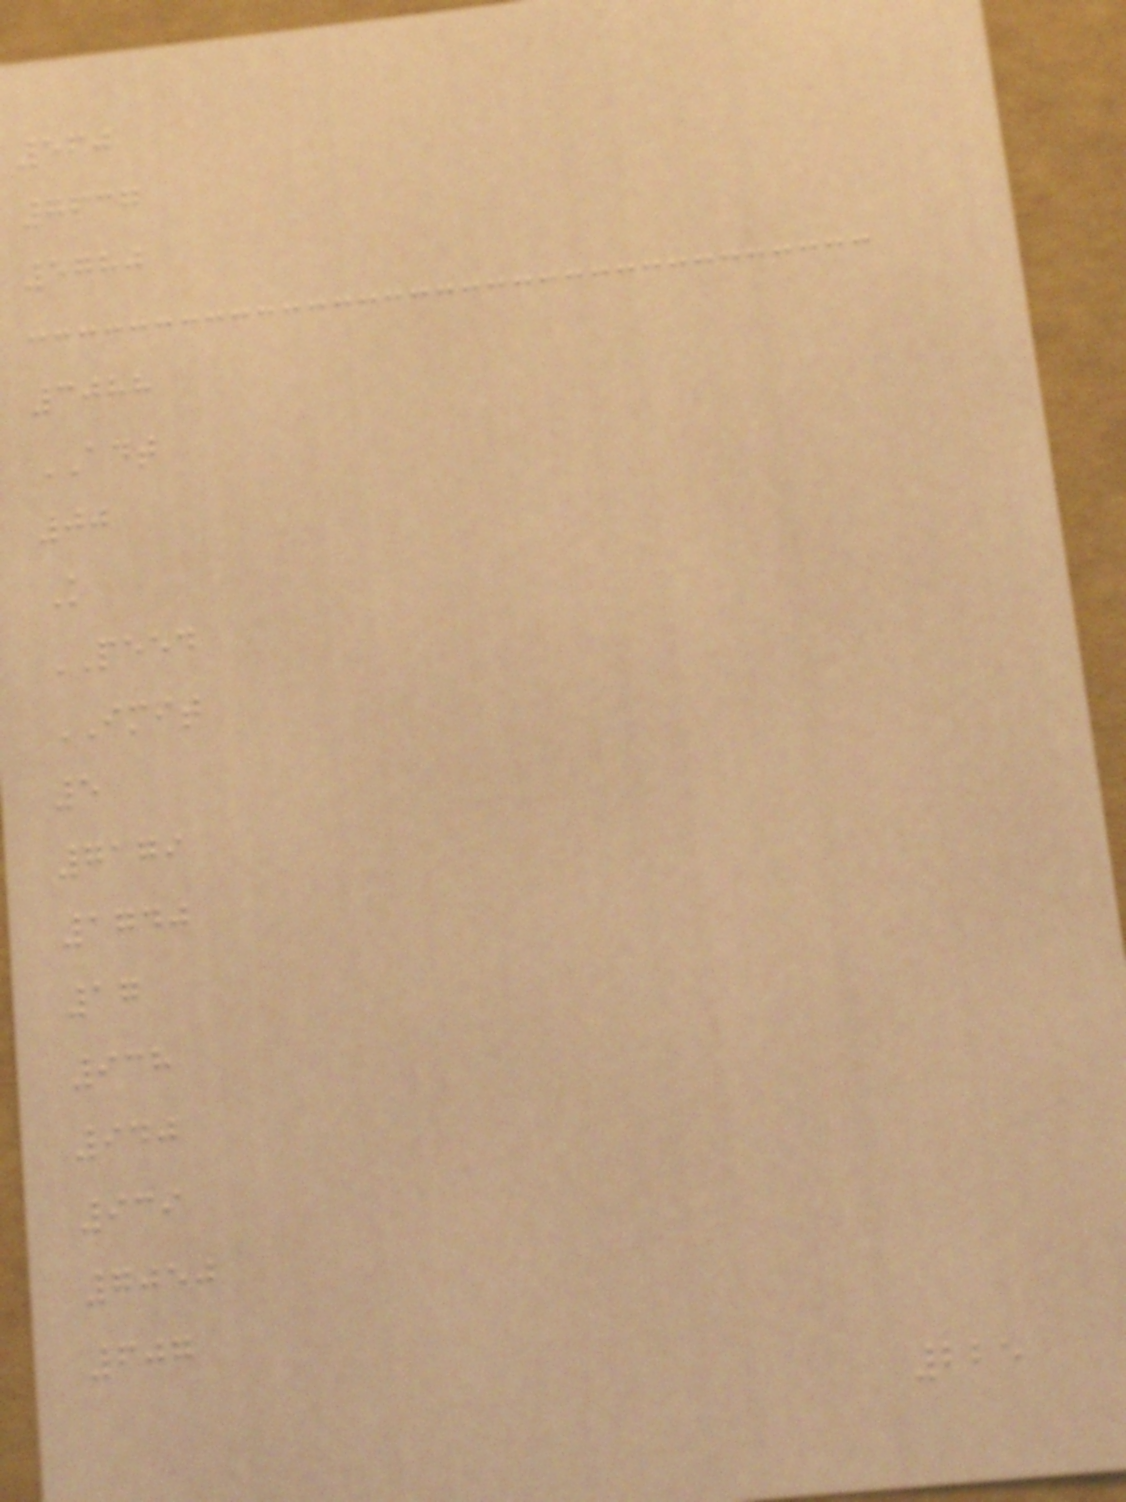560
7637
5780
3088
ADT
00
K
PEED
IMIT
5
7179
1740
17
938
940
939
7050
607
225
